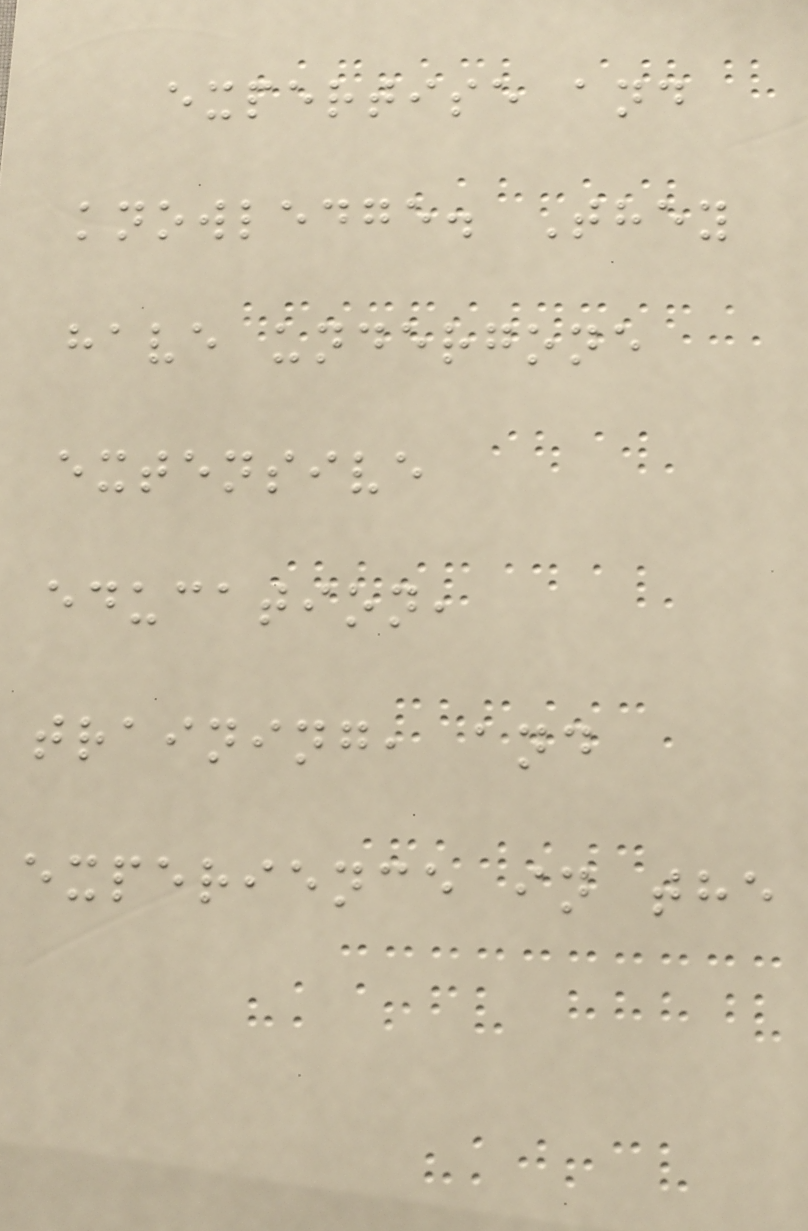expertise and
knowledge. They
have undergone
extensive
education,
training, and
experience in the
